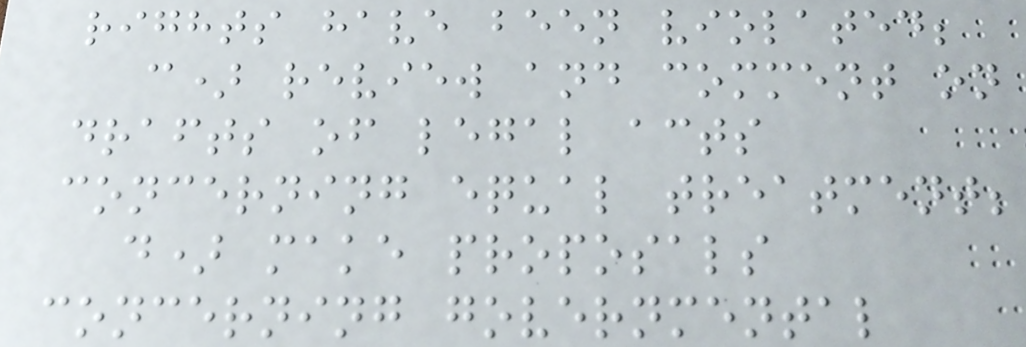rights have been violated;
c) review and comment on
drafts of legal acts
concerning equal treatment;
d) make proposals
concerning governmental
